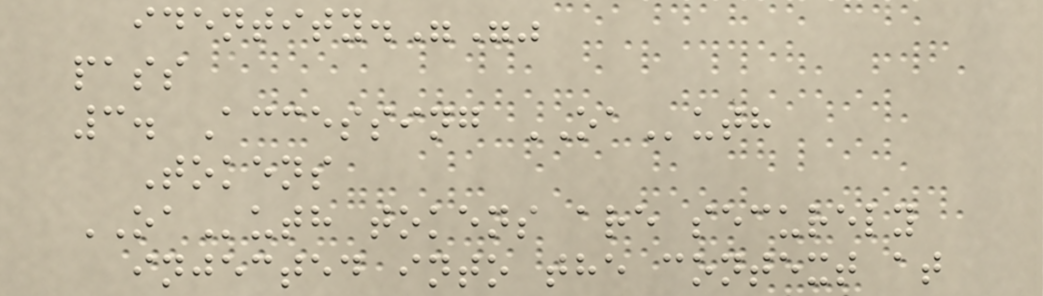identity."""
pass
3. Accessing OAuth
Tokens
OAuth tokens are securely
injected into the context at
